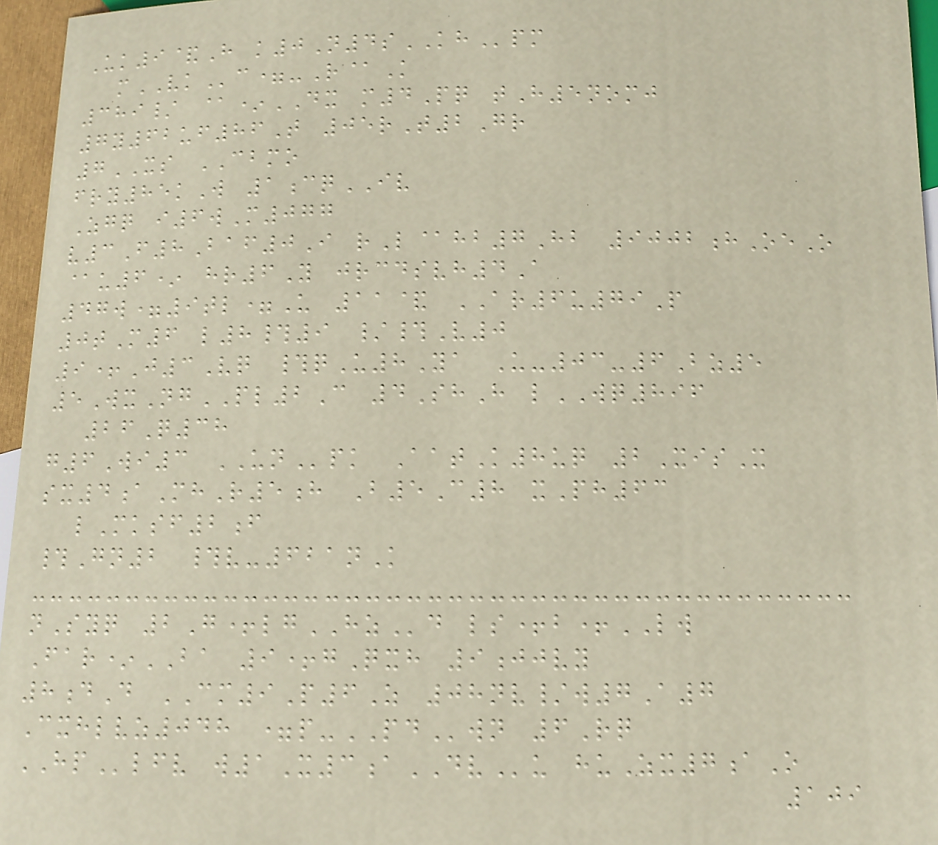Uk9&H k0N4sKHpm
mVKc=-R@K
389/ @*DX m4Pq tH5nomj
7y62uf86T 05rT2Gr
7XS CBMO
fry85kW 1cqIV
Zgq i6wM077
v3F8Baf0I rL@hb7Hb 9002hOeO
@u6* hr6Y jrcdsvh4A
47w=9tl=U 11& AR6u79P
0tM6 l8#9 /#V0
9+J3Vq #qU8Ya U-03-6Bz5
5WxNgPL2C 4ShH lWQ896
26Q38
g6Wi3 UNpk AatK8uq 2XisX
sx4aMhR5h B5C8 xPh63
lMksf2f
#Gn2 #v-621nK
nSyq 2G+lgHZd ls+b+LW
Far*BA 9+gQxh 9jjvy
8dD CM9P6Z 08nv/w7A7
Cxhlvz048 =p-PDwn 6Rq
HPlfv w1X3aDVu huZx7aO
109
